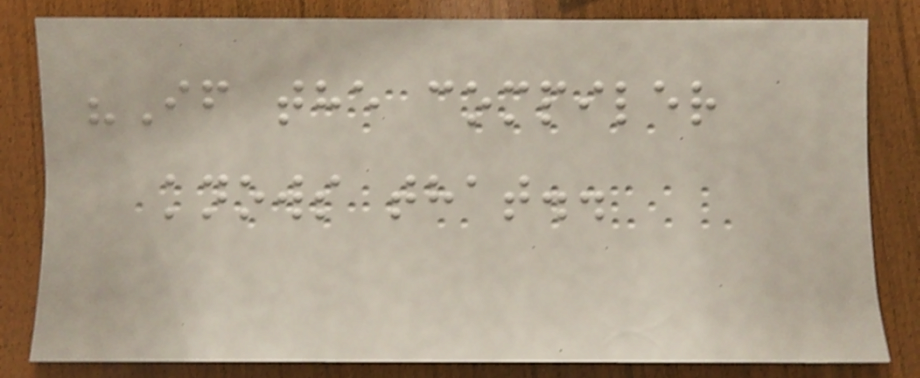"If the compiler
knows that..
